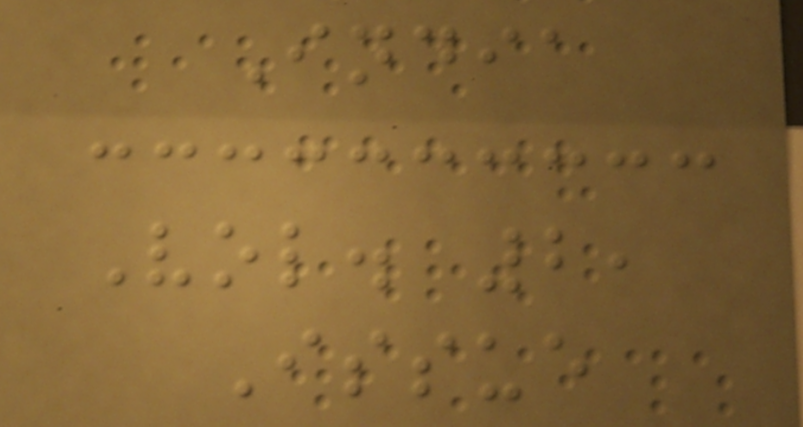India
Vol. 2,
Issue
